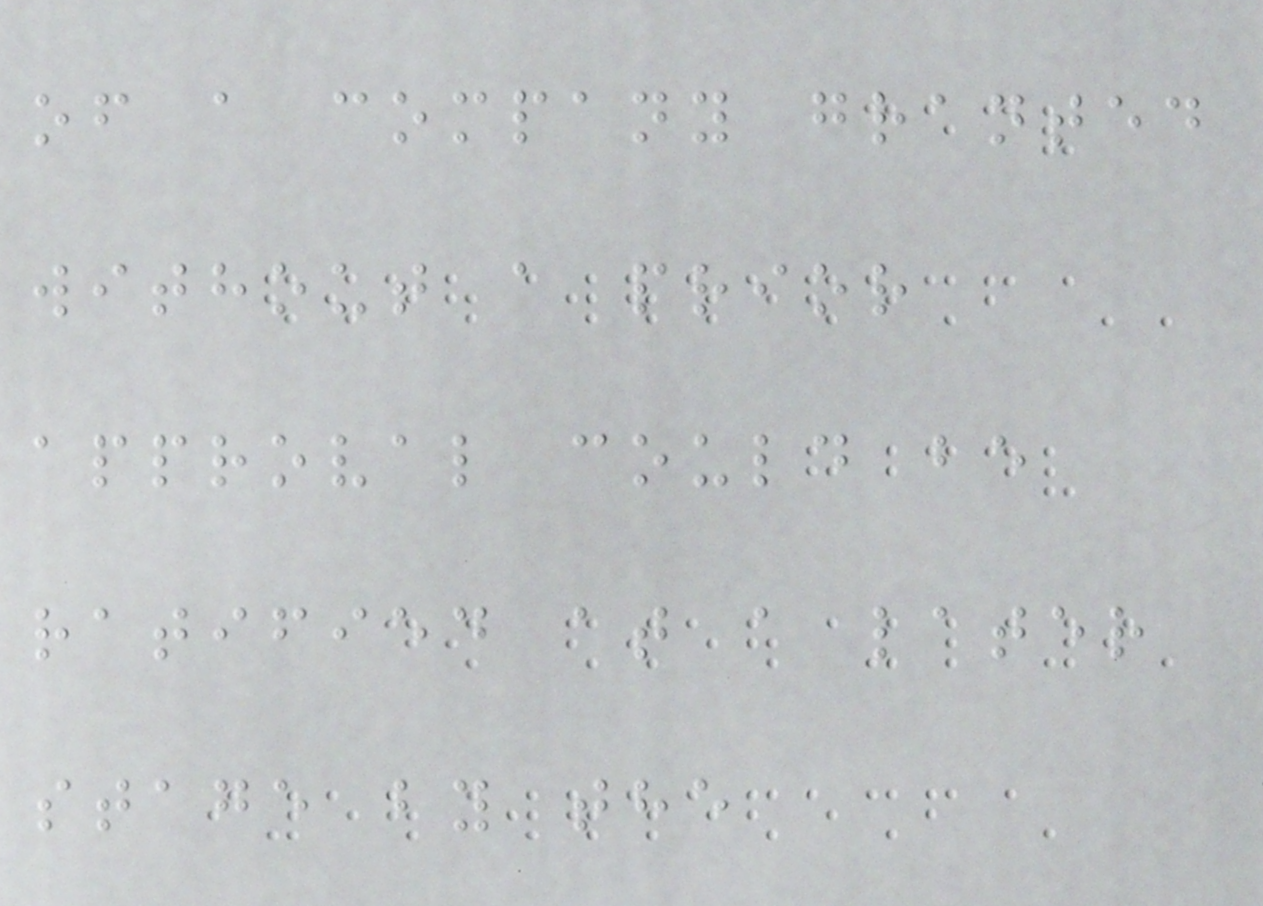of a company granted
without a prior
approval could be
ratified at a later
stage by the
